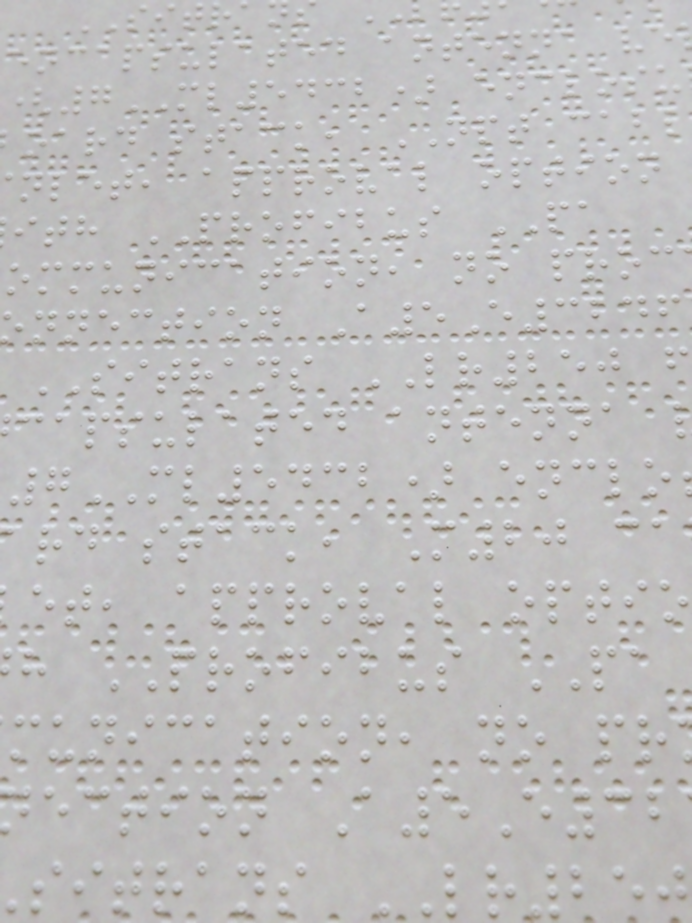encapsulated antenna ve
(7ML5432) enclosu
oard stack, NPT cabl
nlet, approval option
ith PROFIBUS PA
ommunication, no proc
nnection A5E3246
SITRANS LR250
capsulated antenna
7ML5432) enclo
rd stack, M20 ca
et, approval optio
h PROFIBUS PA
munication, no pr
ection A5E32
sitrans LR250
